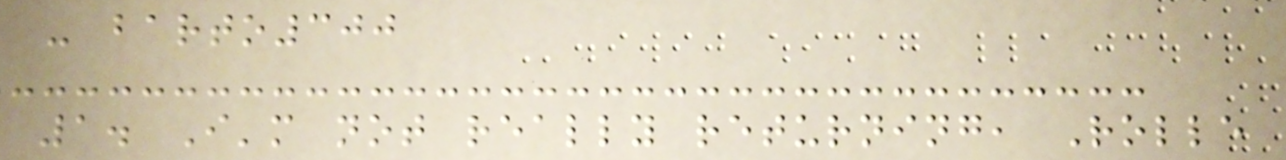- barto300
1. I'm not really returning, Rolle
